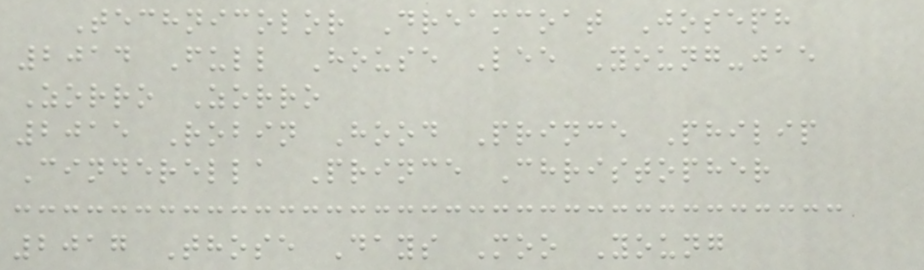Technicolor Dreamcoat Joseph
2014 Full House Lee Young-jae
Zorro Zorro
2015 Robin Hood Prince Philip
Cinderella Prince Christopher
2017 Those Days Moo Young
